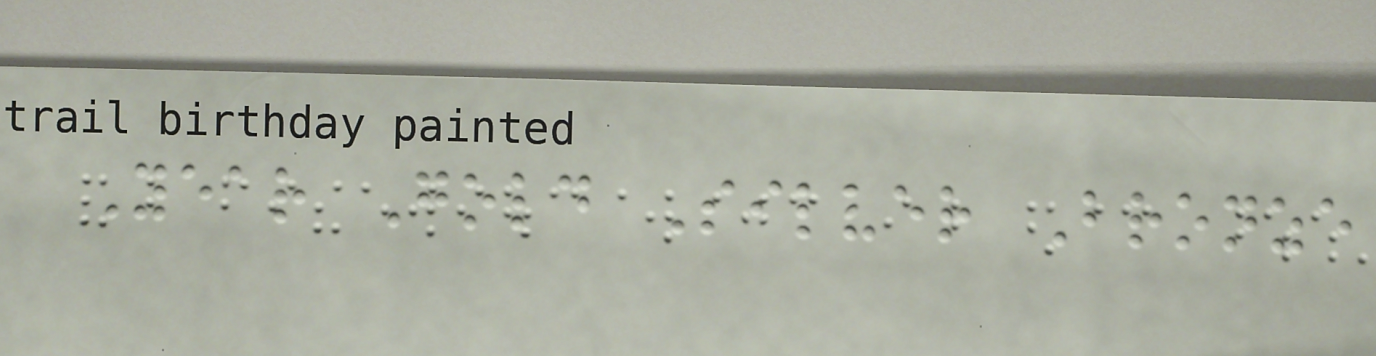Year Gold Silver Bronze
